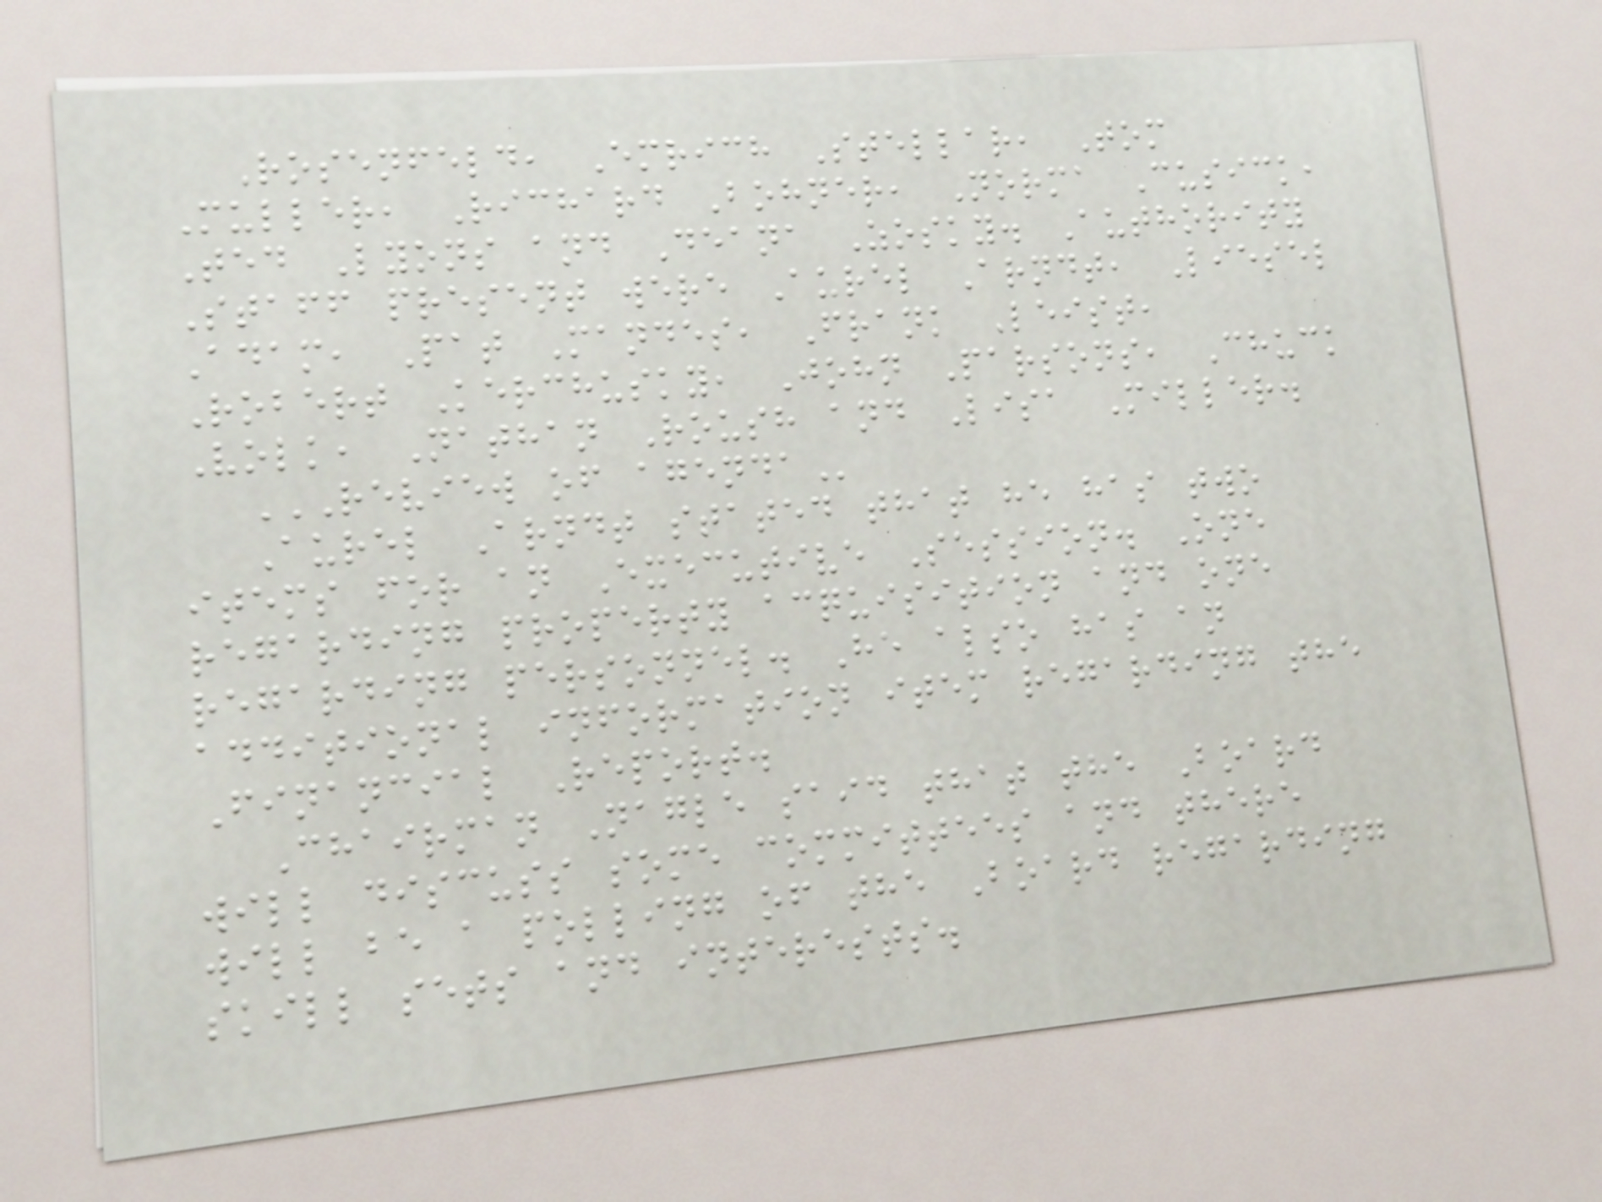Rosenfeld, Emrich Stellar, Tom
Muller, Richard Bohner, Norma Cusick,
Ted Lyons and Deana Zosky. Authority
Staff present were Aurel Arndt, Liesel
Adam, Pat Mandes, Frank Leist,
Robert Kerchusky, John Parsons, Chuck
Volk, Nathan Roush and Lisa Miller.
REVIEW OF AGENDA
Aurel Arndt stated that he has two
items for an Executive Session. One
regarding property acquisition and one
regarding personnel. He also has an
additional information item regarding the
Financial Report.
Chairman Nagle said that the Board
will discuss some committees and there
will be a polling of the Board regarding
skill sets and interests.
